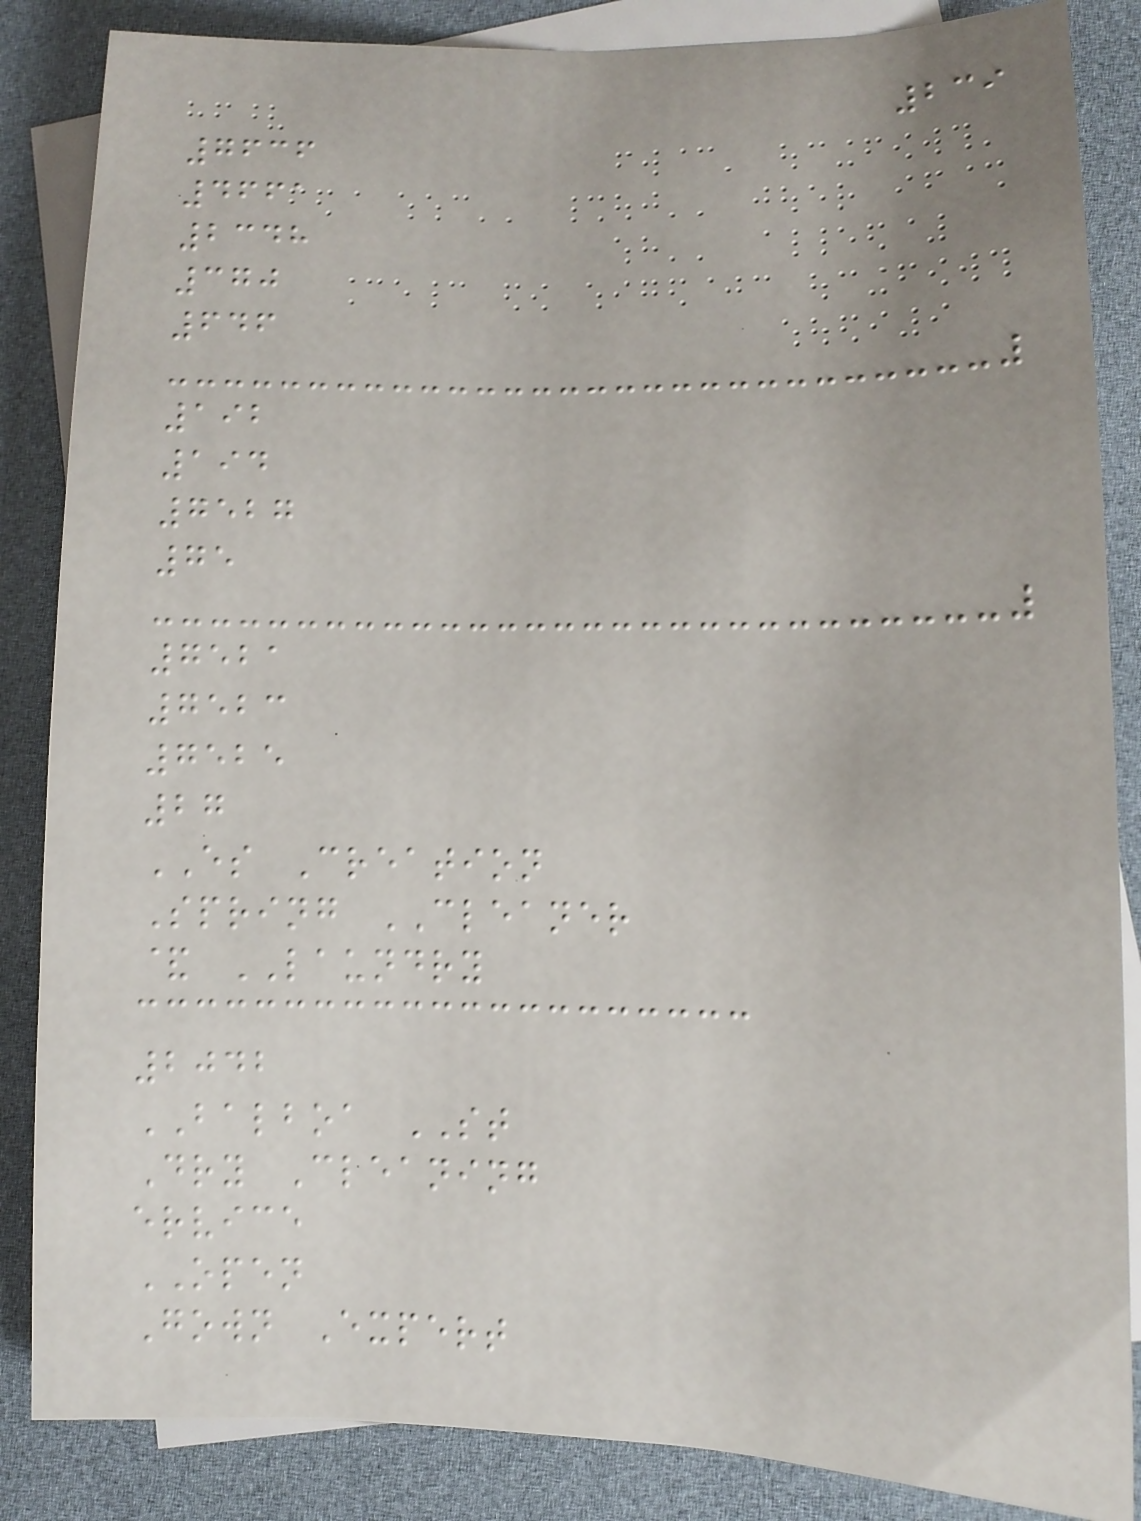239
7636
4661
2348
370
646
192
194
7527
75
7521
7523
7525
27
ES Creation
Spring CLEANER
& LAUNDRY
2042
BALBOA ST
Dry Cleaning
ervice
OPEN
Gown Expert
